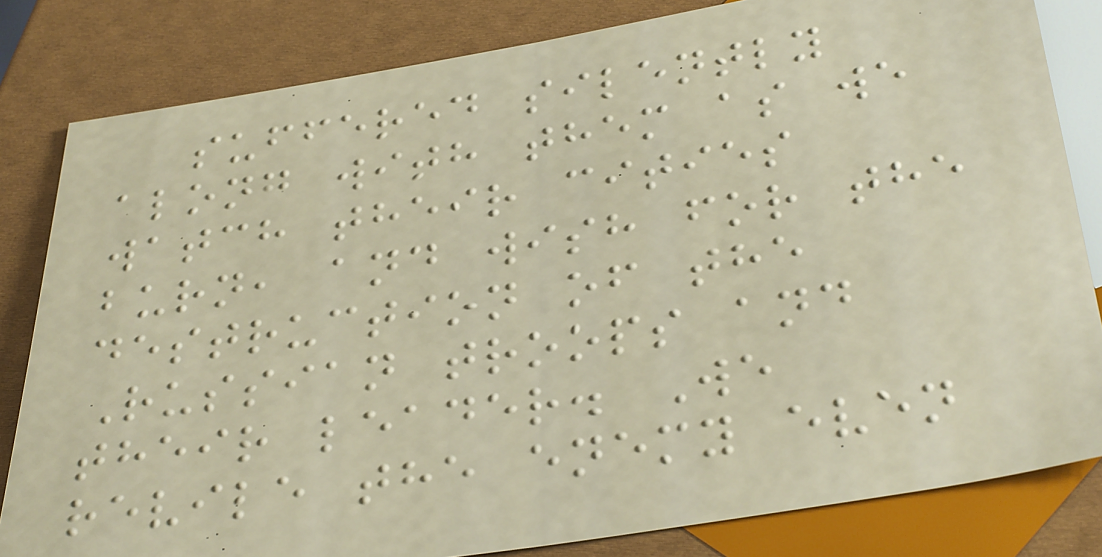suffered silently
along with them as we
watch their cities
burn, and wish for the
destruction of the
Russian troops and
their leader. We
revile the enemy even
